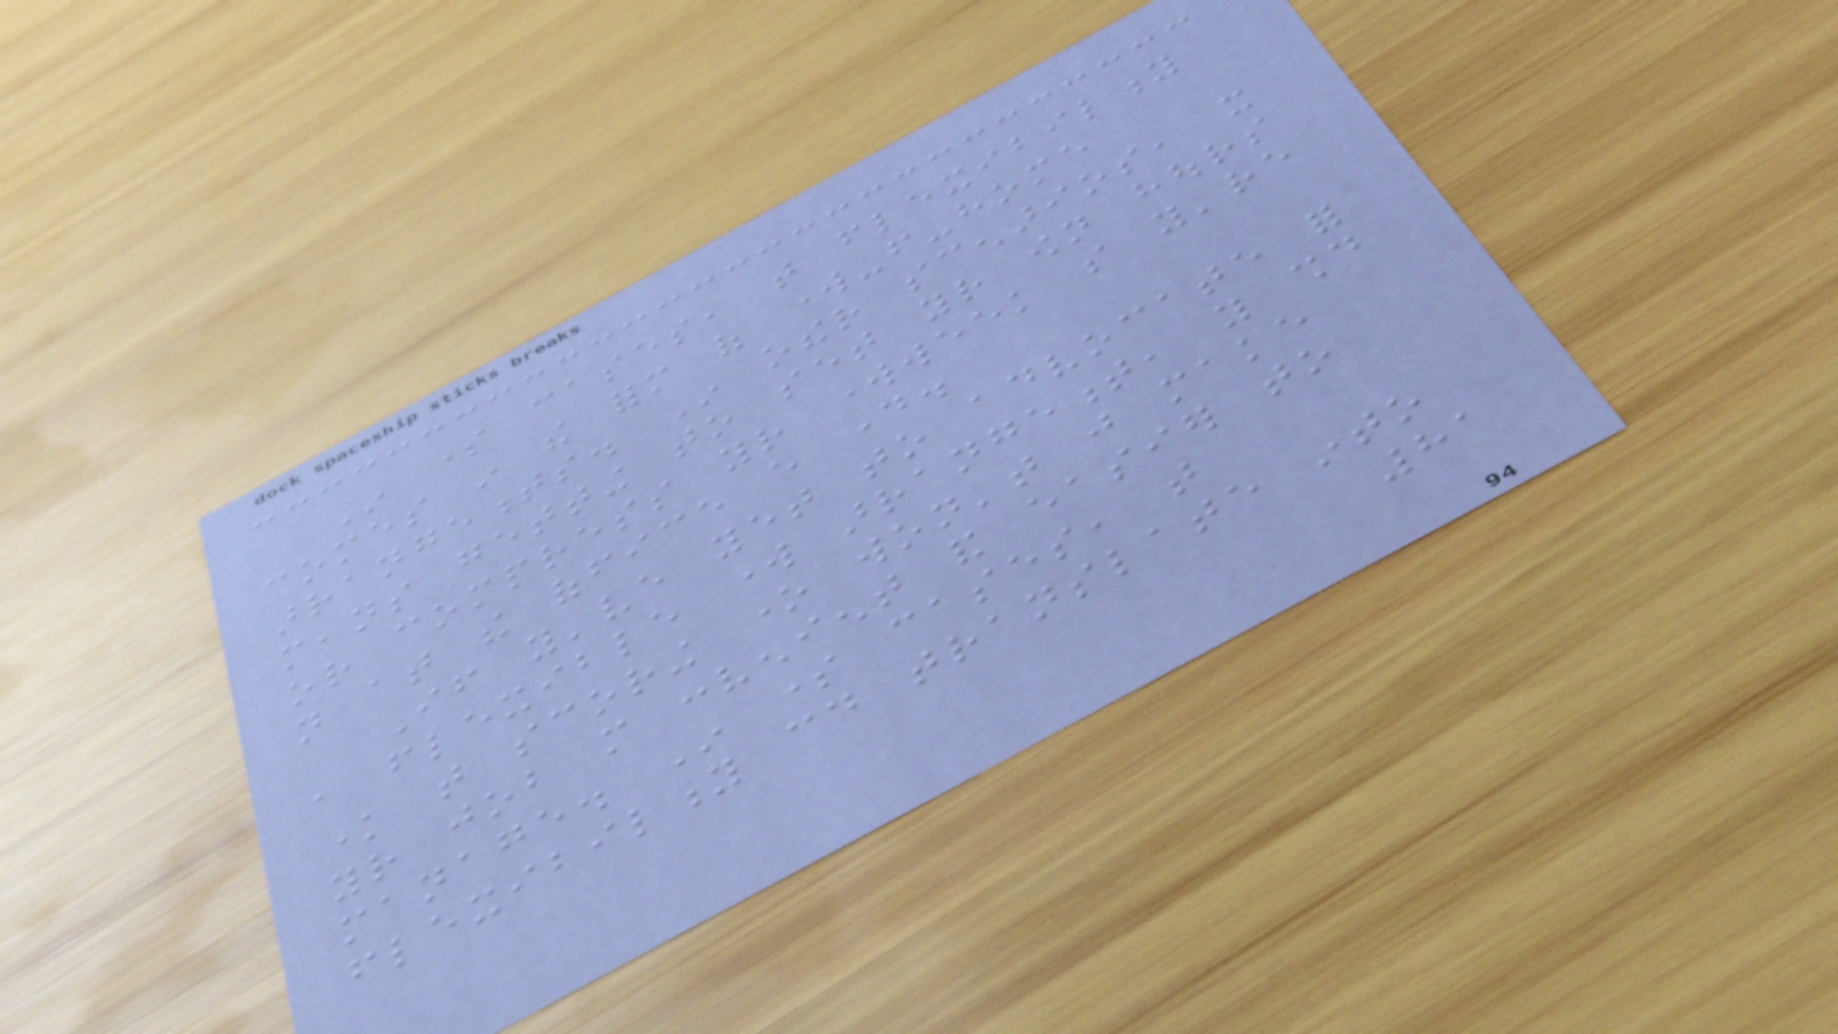In some cases, that flexibility
comes in the form of work-from-home
arrangements. In other scenarios, it
means getting to set your own hours
or compress your workweek so you're
not at the office every day.
If you've yet to advocate for
a flexible work arrangement, you should
know that scoring one won't just make
your job more convenient and easier to
manage. In some cases, that
flexibility could translate into
81
